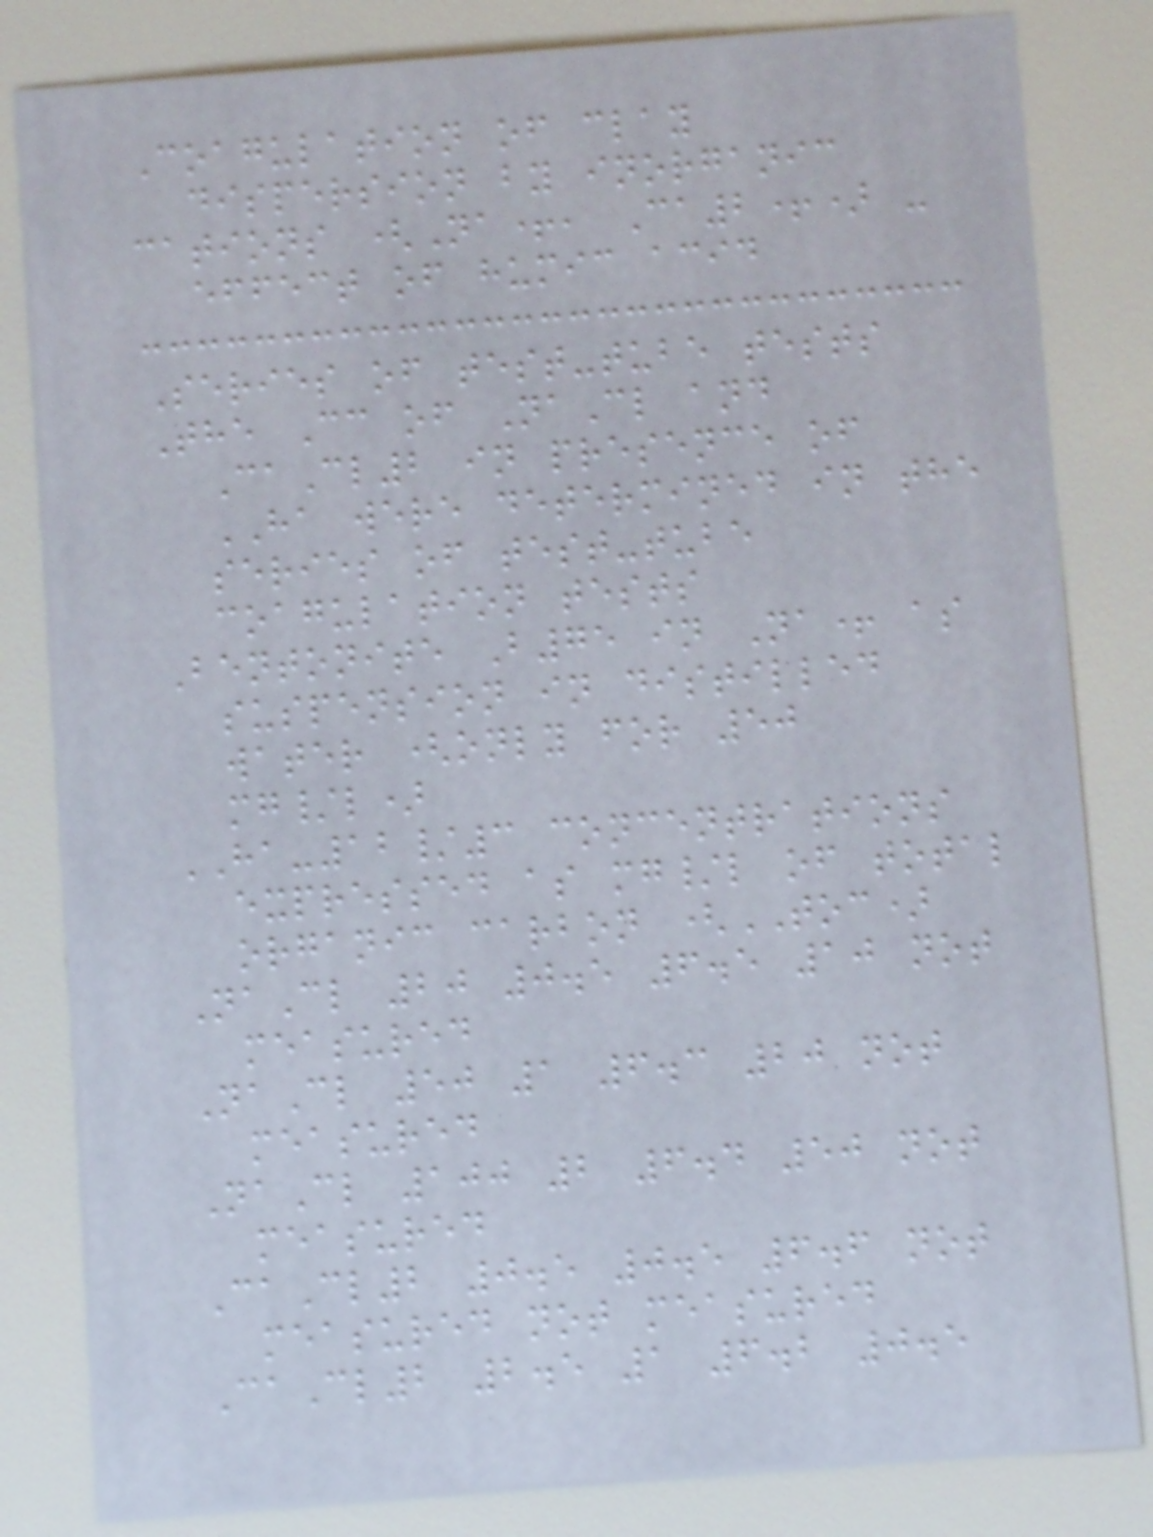Coagulation of clay
dispersion by inorganic
cations (Na+, Ca2+) -
effect of humic acid
Series of test-tube tests
The Cc of NaCl and
CaCl2 in presence of
HA were determined in the
series of test-tube
coagulation tests
Bentonite B75 in Na+ as
suspension in distilled
water (only for 50
mg/l)
HA-12/3 concentrations
expressed as mg/l of total
organic carbon (TOC)
NaCl 20 0.5 6.5 10 not
measured
NaCl 50 1 6.3 20 not
measured
NaCl 100 2 6.4 50 not
measured
CaCl2 0.5 0.5 6.6 not
measured not measured
CaCl2 2.5 1 6.2 0.5
